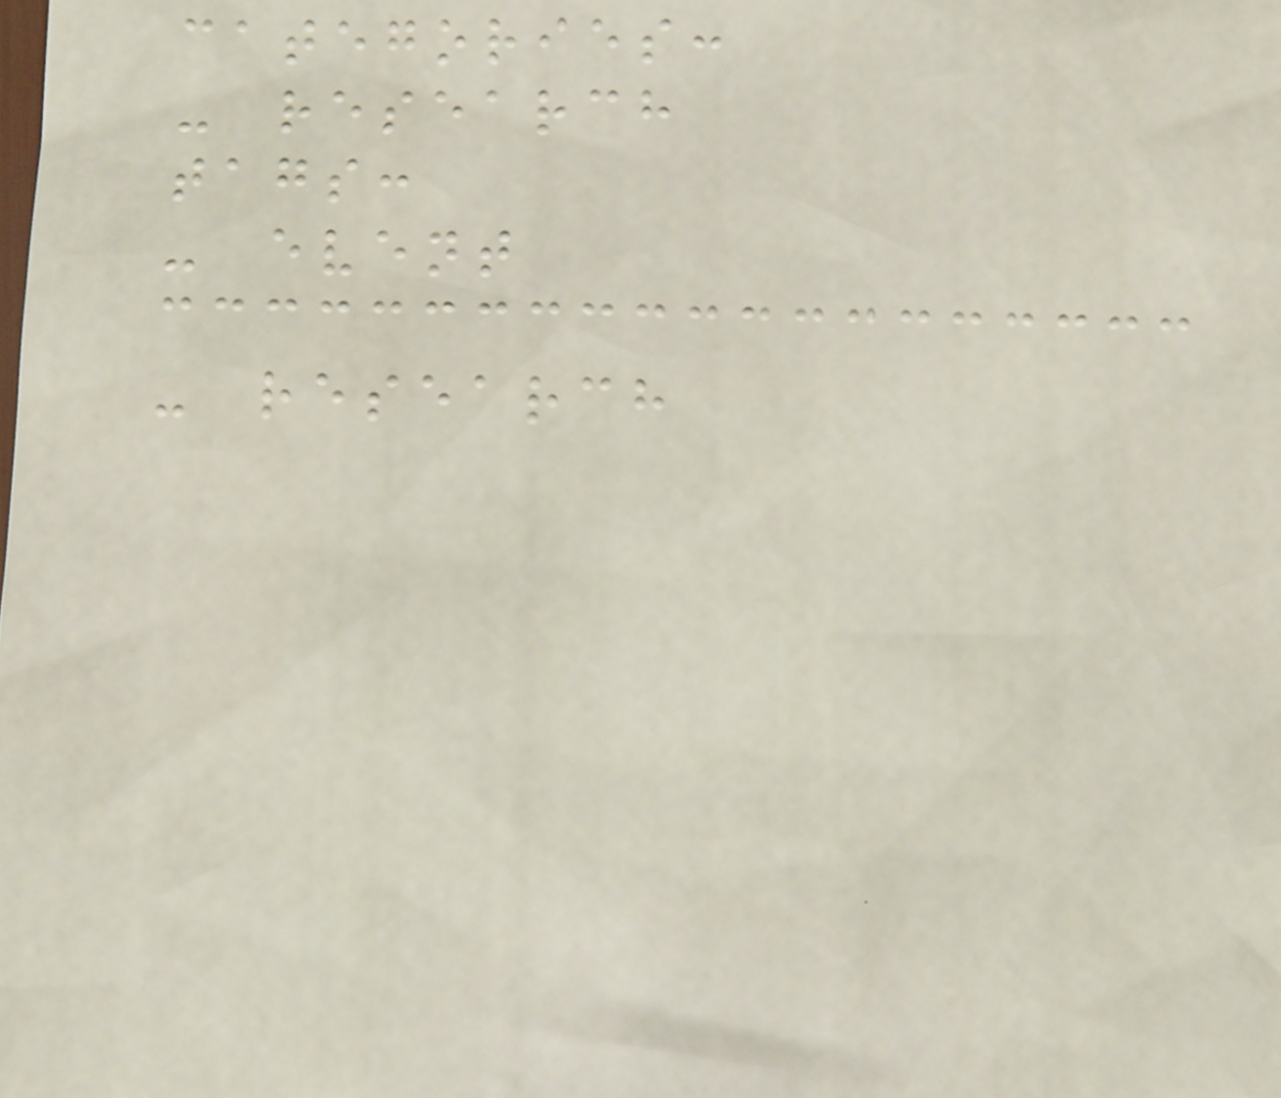categories:
- research
tags:
- event
- research
